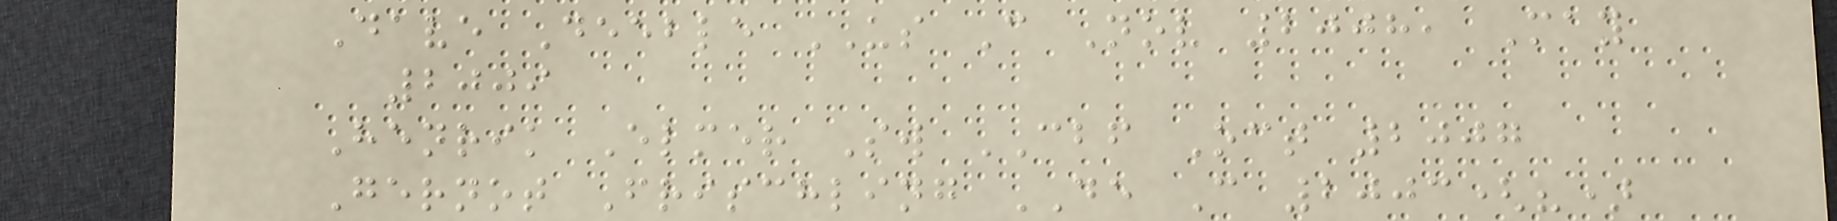Dave Deeble US C Nov 2008, May
2009
Henrik Elmer Sw CBF Oct 2007
Gernot Frischling DE C 2003(?)
